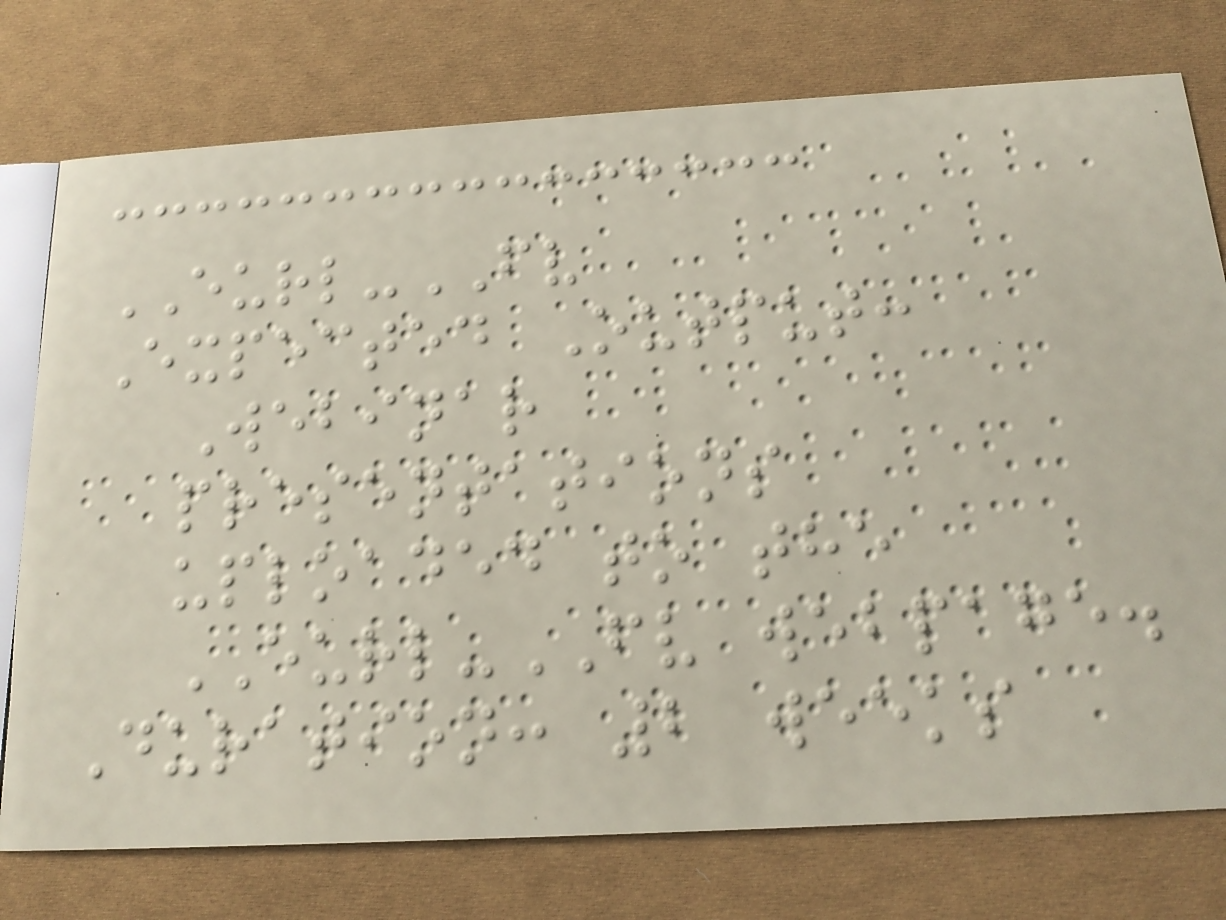EURL-FV
Expected Output:
Webinar
presentations
uploaded to the
EURL-FV webpage.
Duration: 2 weeks
